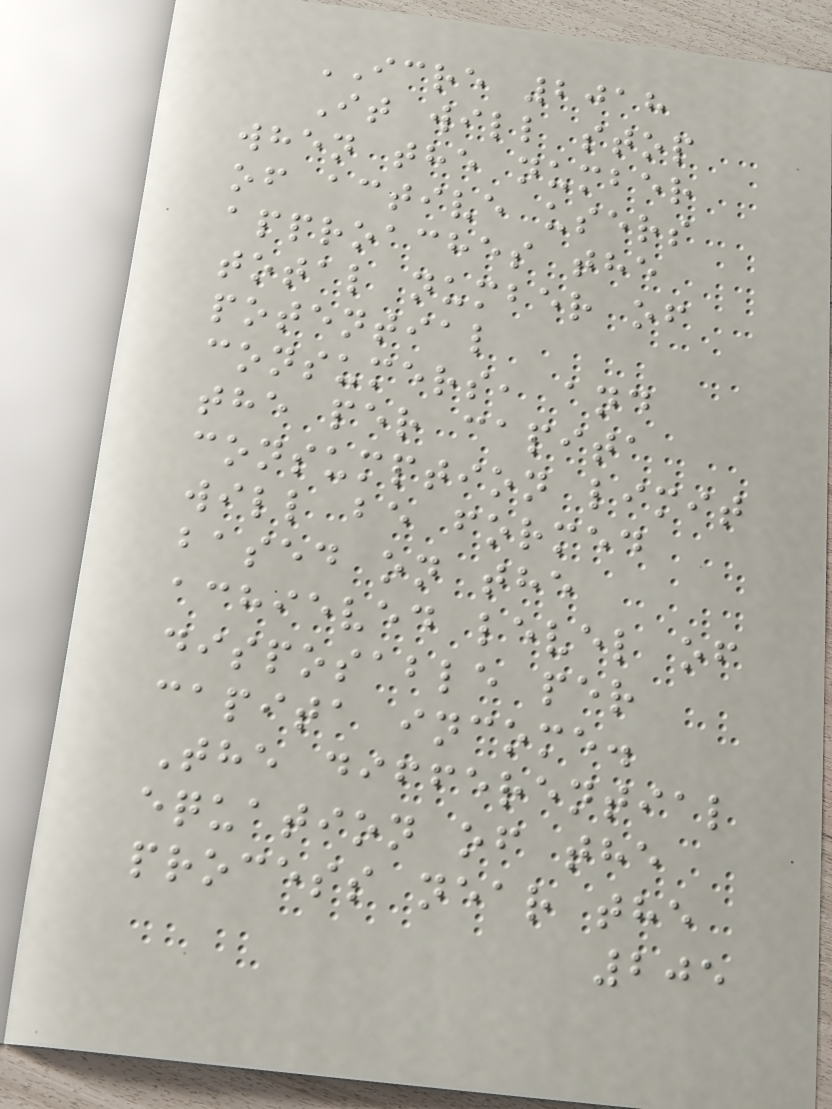ICRE 2018
It will stop
when the number
of active users
approaches the
total number of
potential
consumers, and
the per capita
consumption limit
will be formed
based on the
achieved level of
disposable per
capita income.
The differential
equation of the
process near the
205
